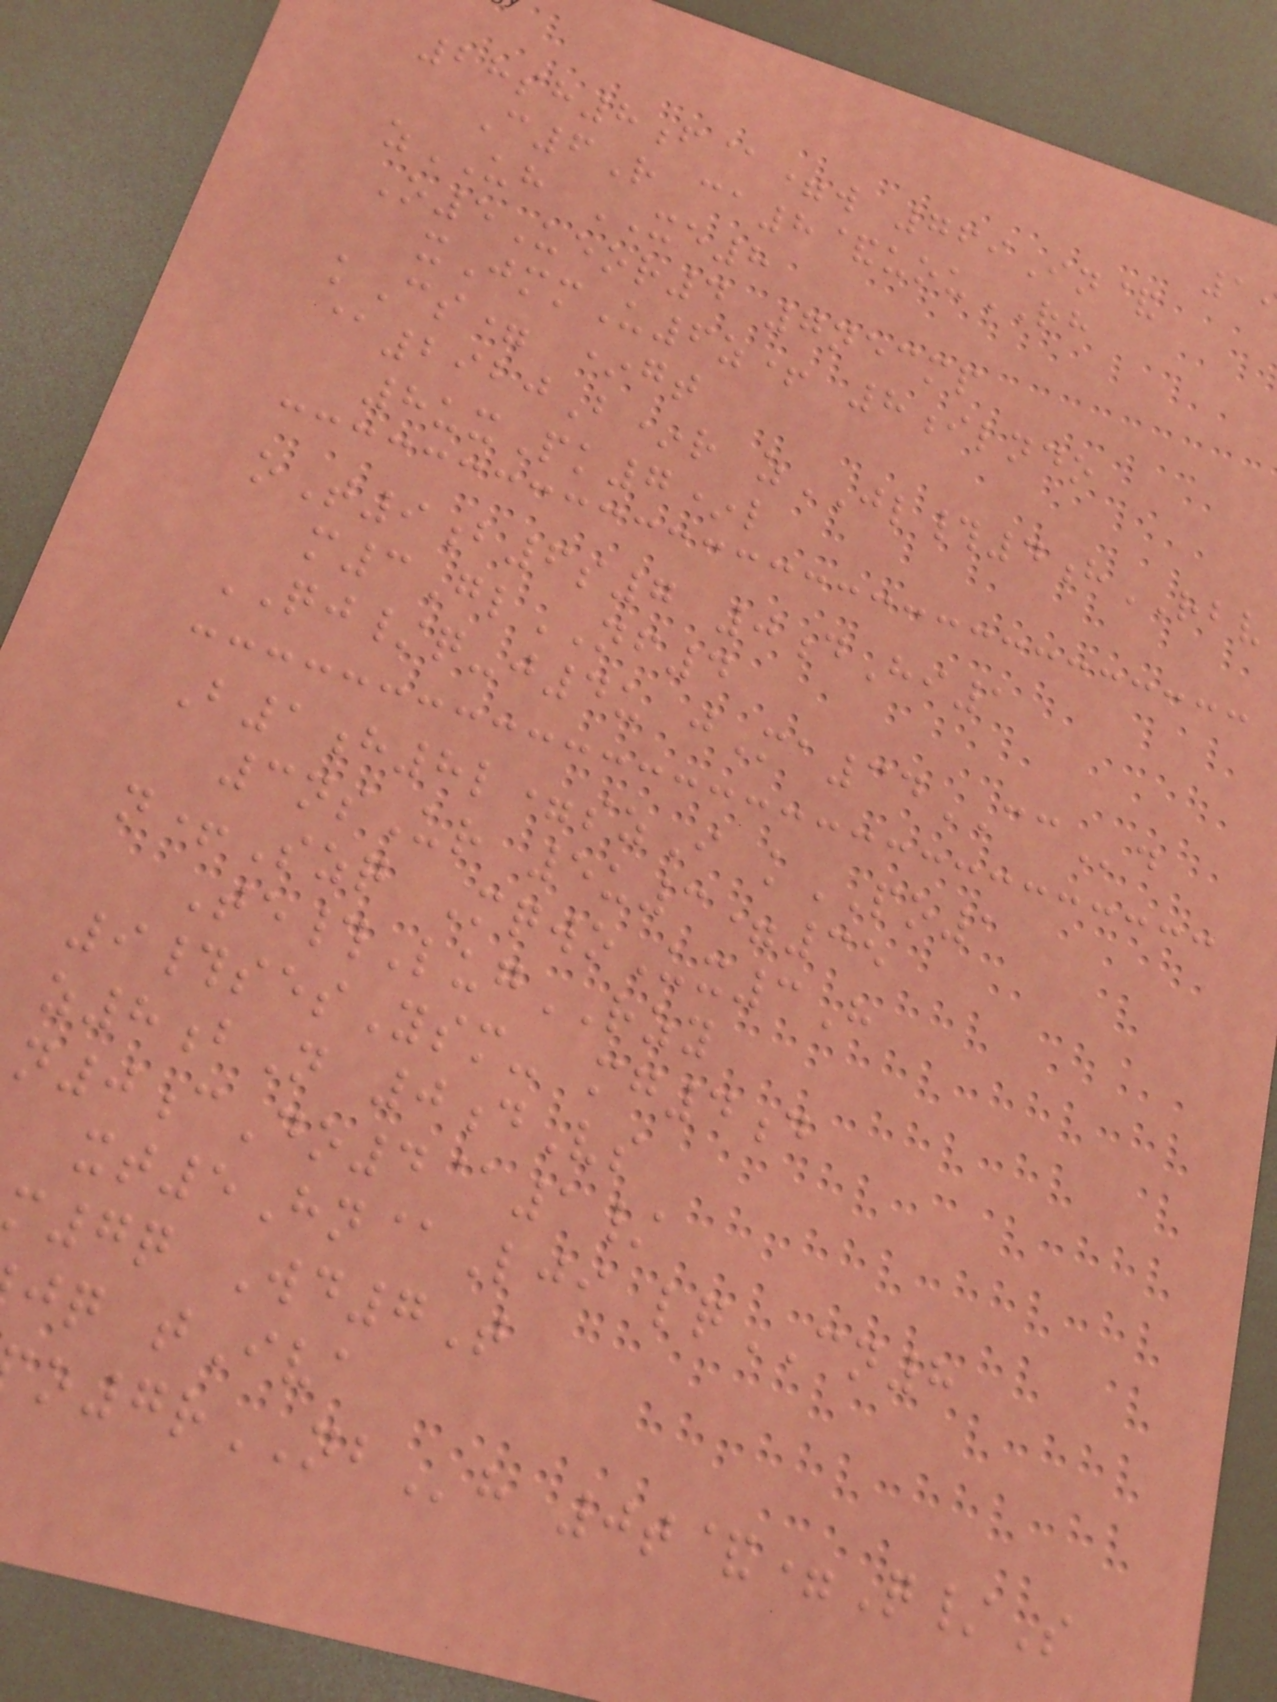28sh8f@=w 769In&
C6R ca8&uouRH
zUH XE8
O5Ueor4 7necmp
xJmmU6z+ 8ilndo
kCs= *gt
@2920B*r zJL#4hRBV
8uxPk7*l
oT9b6s7 0dHi1
m3GlNF4
QJ/q-j4u jMa34CCd
B1h8l=szI kPO1
3nsUr 5u3=35
n+Szq MqwoUx3H
Te#LugRZY
9#sesYsm- mg4d
z8bN 0dVs
n0cDo4@1/
xt5Hn@Lji lqCN8
m7q Wd7T
jq tIva
7rNBh 0t&=Q/S
